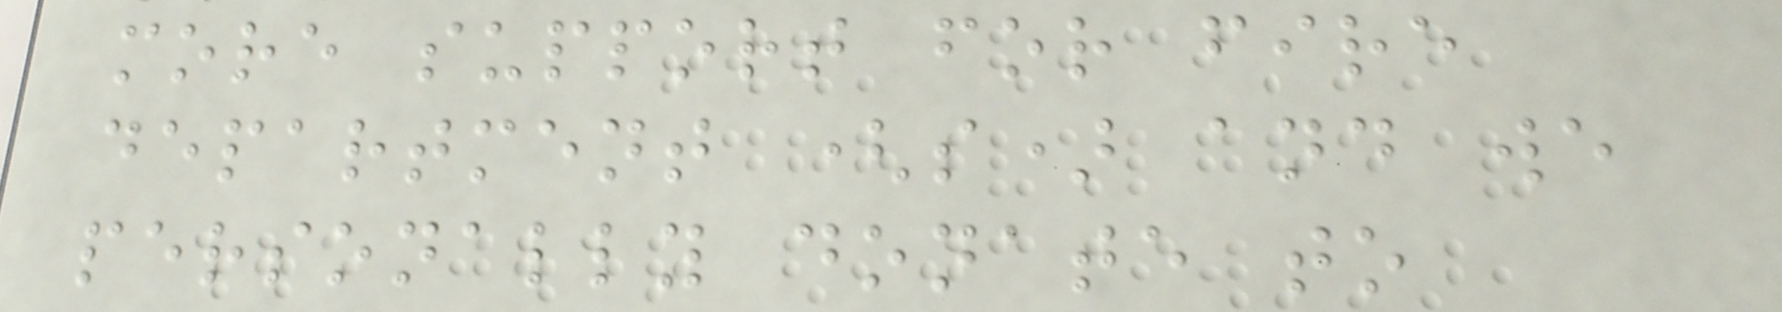more support for fire
department (s) and we
personally donate to
